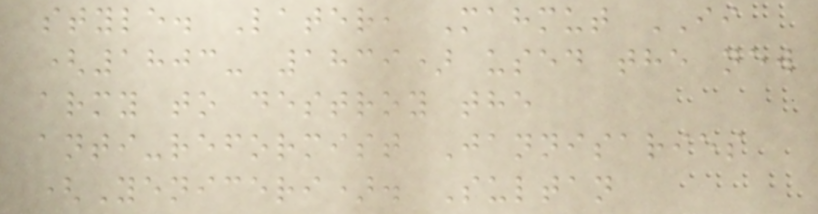style. Later, Mahmut II
(1803- 1839) used the new
army to destroy the
anti-reformist Jannisaries
(Yeniceri). Sultan
